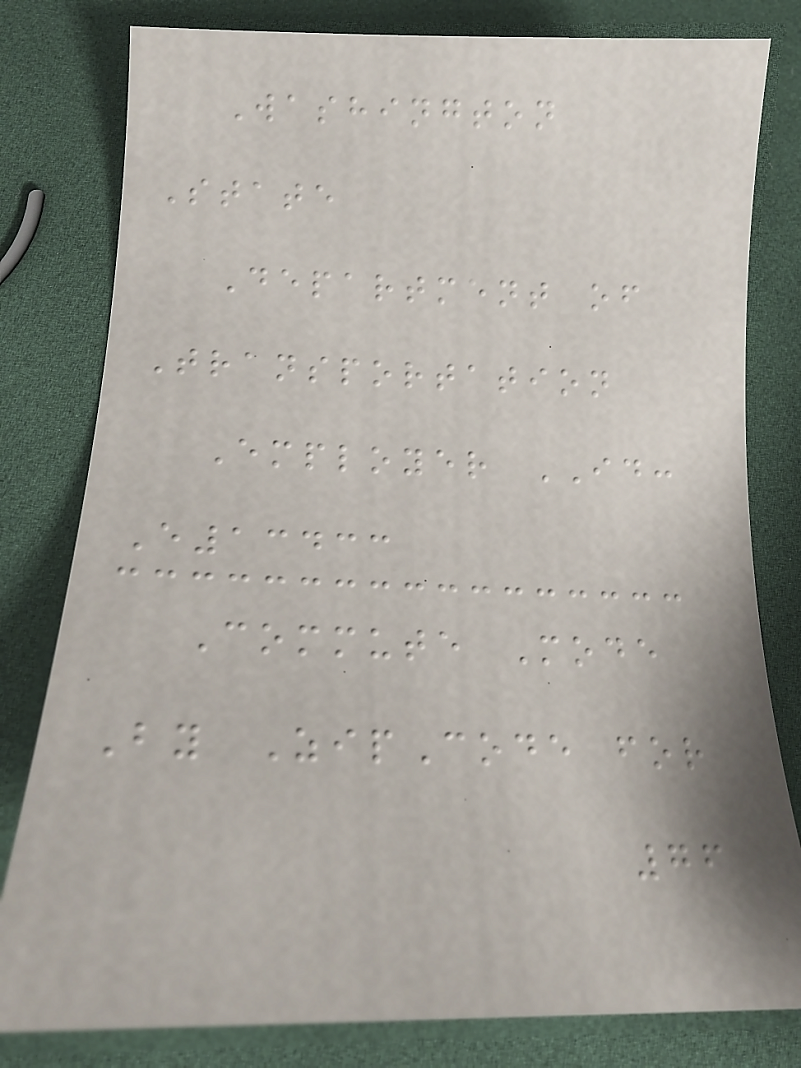Washington
State
Department of
Transportation
Employer ID:
E13433
Commute Mode
By ZipCode for
76
